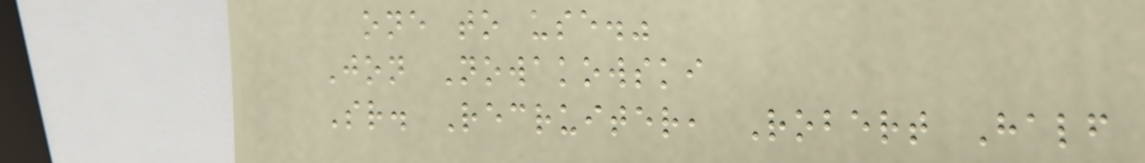one to use."
Jon Nowakowski
Sr. Recruiter, Robert Half
